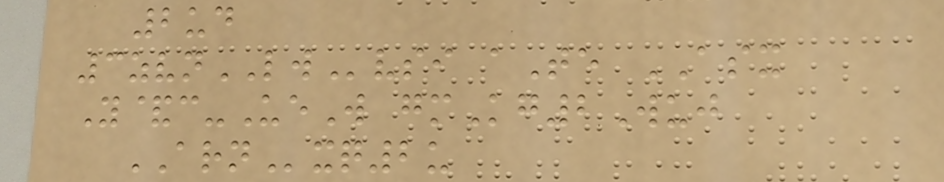2ud
3zvnLWvsi aTe ASX
Y&c-UeW gmKg2Wuj
ARNxq2u
